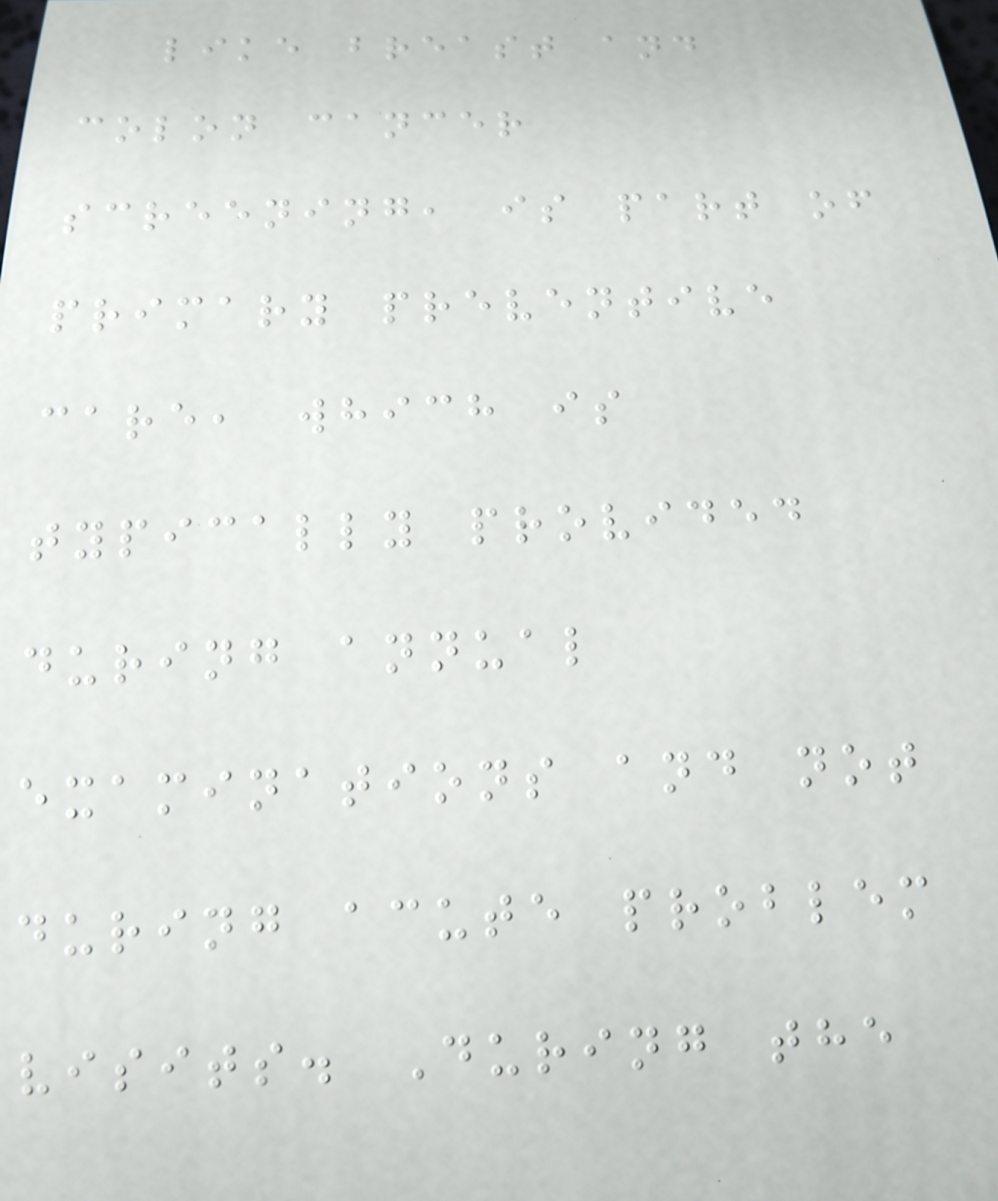like breast and
colon cancer
screening, is part of
primary preventive
care, which is
typically provided
during annual
examinations and not
during acute problem
visits. During the
